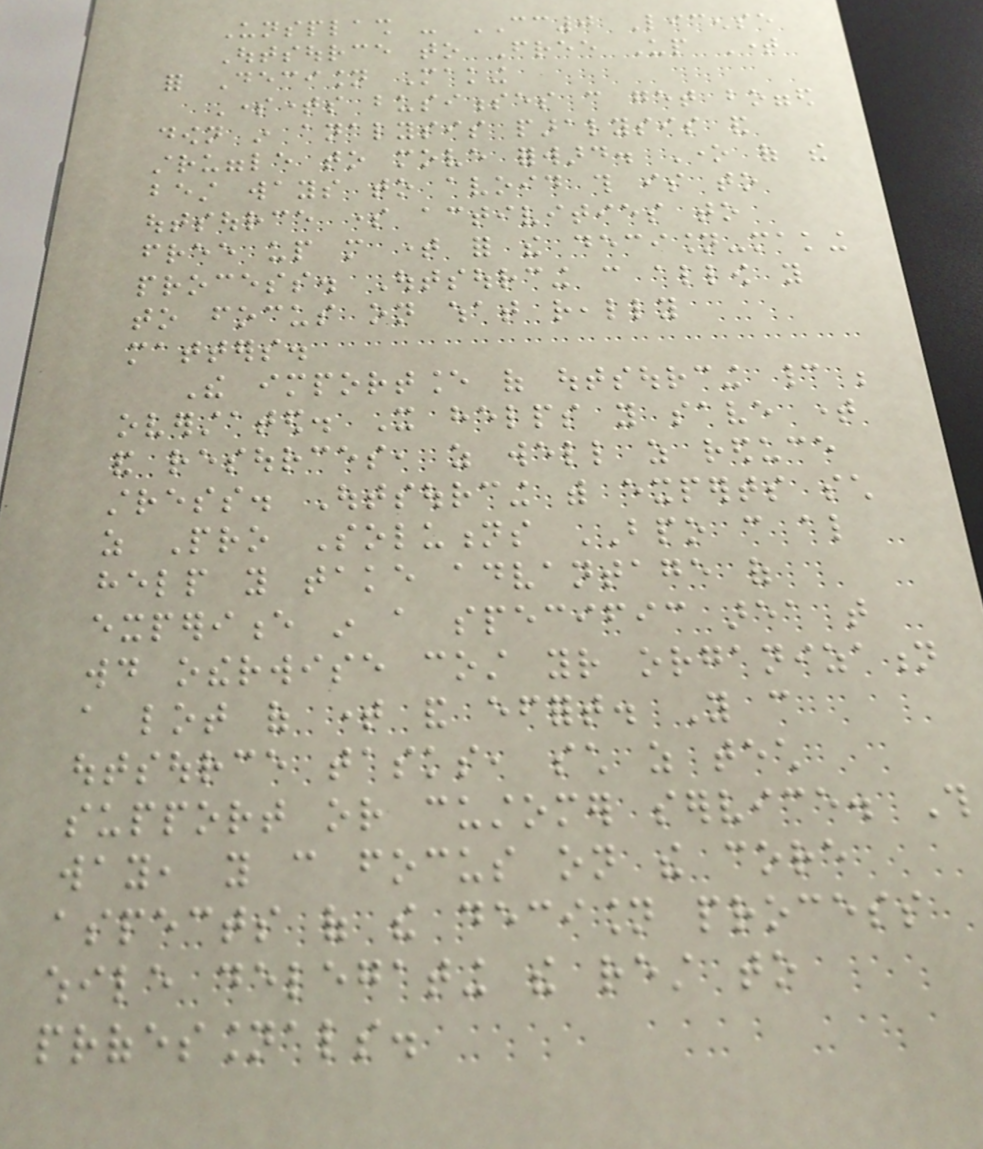Unsplash - CC0 License
Outsource to Free Up Time
for Decision Making
Sometimes businesses can get bogged
down in analysis paralysis and
struggle to move forward. One of the
best ways to avoid this is to
outsource some activities to
free up more time for the decision-making
process. Outsourcing can allow you
to focus on what really
matters.
The importance of outsourcing cannot be
overstated. It helps you save time
and resources, as well as reduce
stress. Outsourcing with experts such
as Pro Solutions BPO can also
help you take advantage of
experience in a specific area that
would otherwise cost your organization
a lot of time and effort. You can
outsource tasks, such as tech
support or customer service. This
way, you can focus on the core
aspects of the decision process
while delegating the rest to
professionals.
